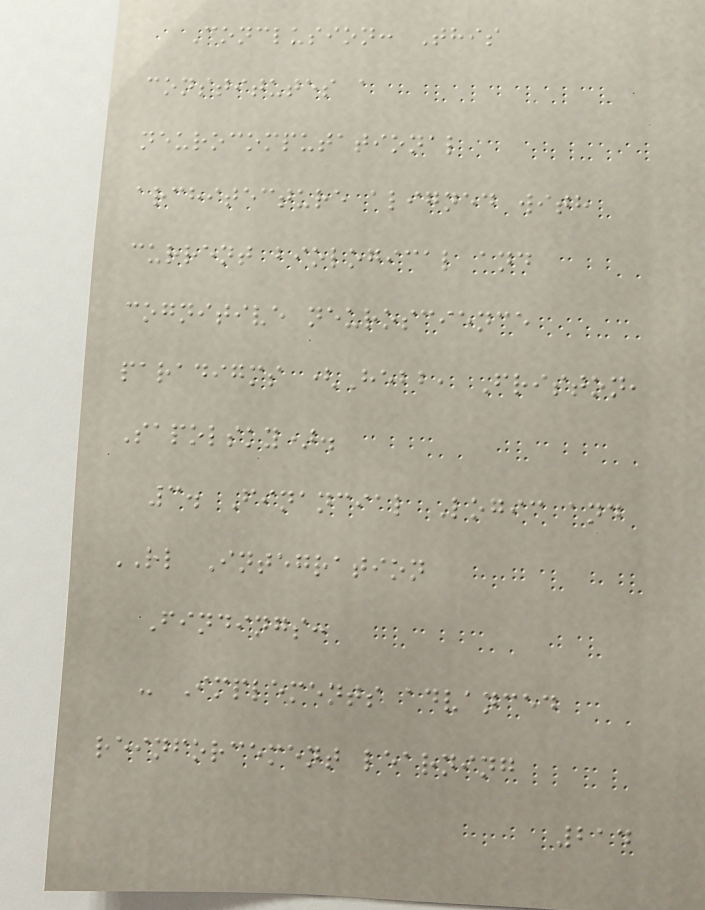Conclusion: This
constitutes a
neurocomputational
architecture aligned with
current biological and
cognitive neuroscience
paradigms (Hebb, Friston,
Sapolsky).
3. Financial Logic and
RL Integration
Findings:
- Implements advanced
reinforcement learning
214
